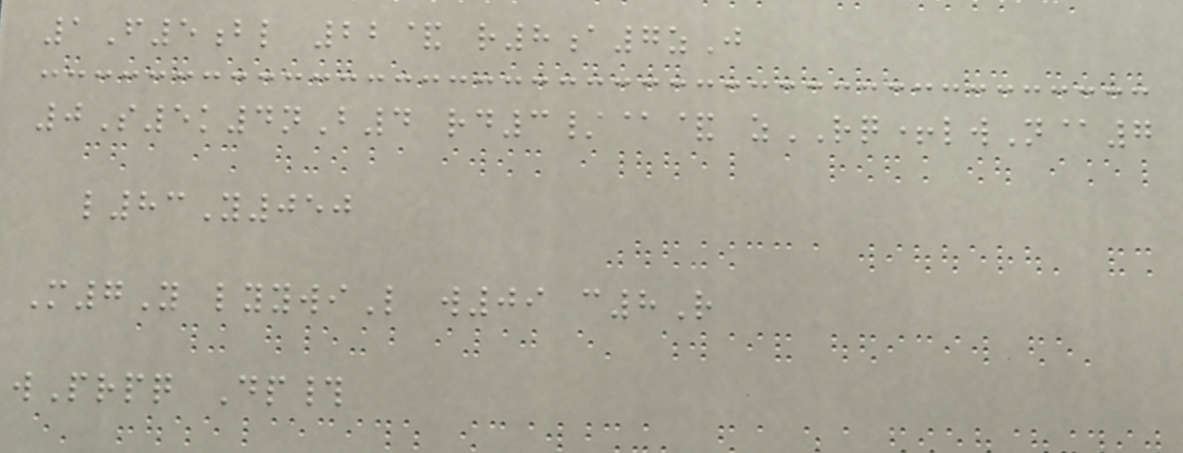1F5bl 22& r8a7zJ
0S5k4nB4 rd3/@& zRQ+lwN@7
l83Y050
M7Y lyywiL w09 c8R
wPrpq Dp#
